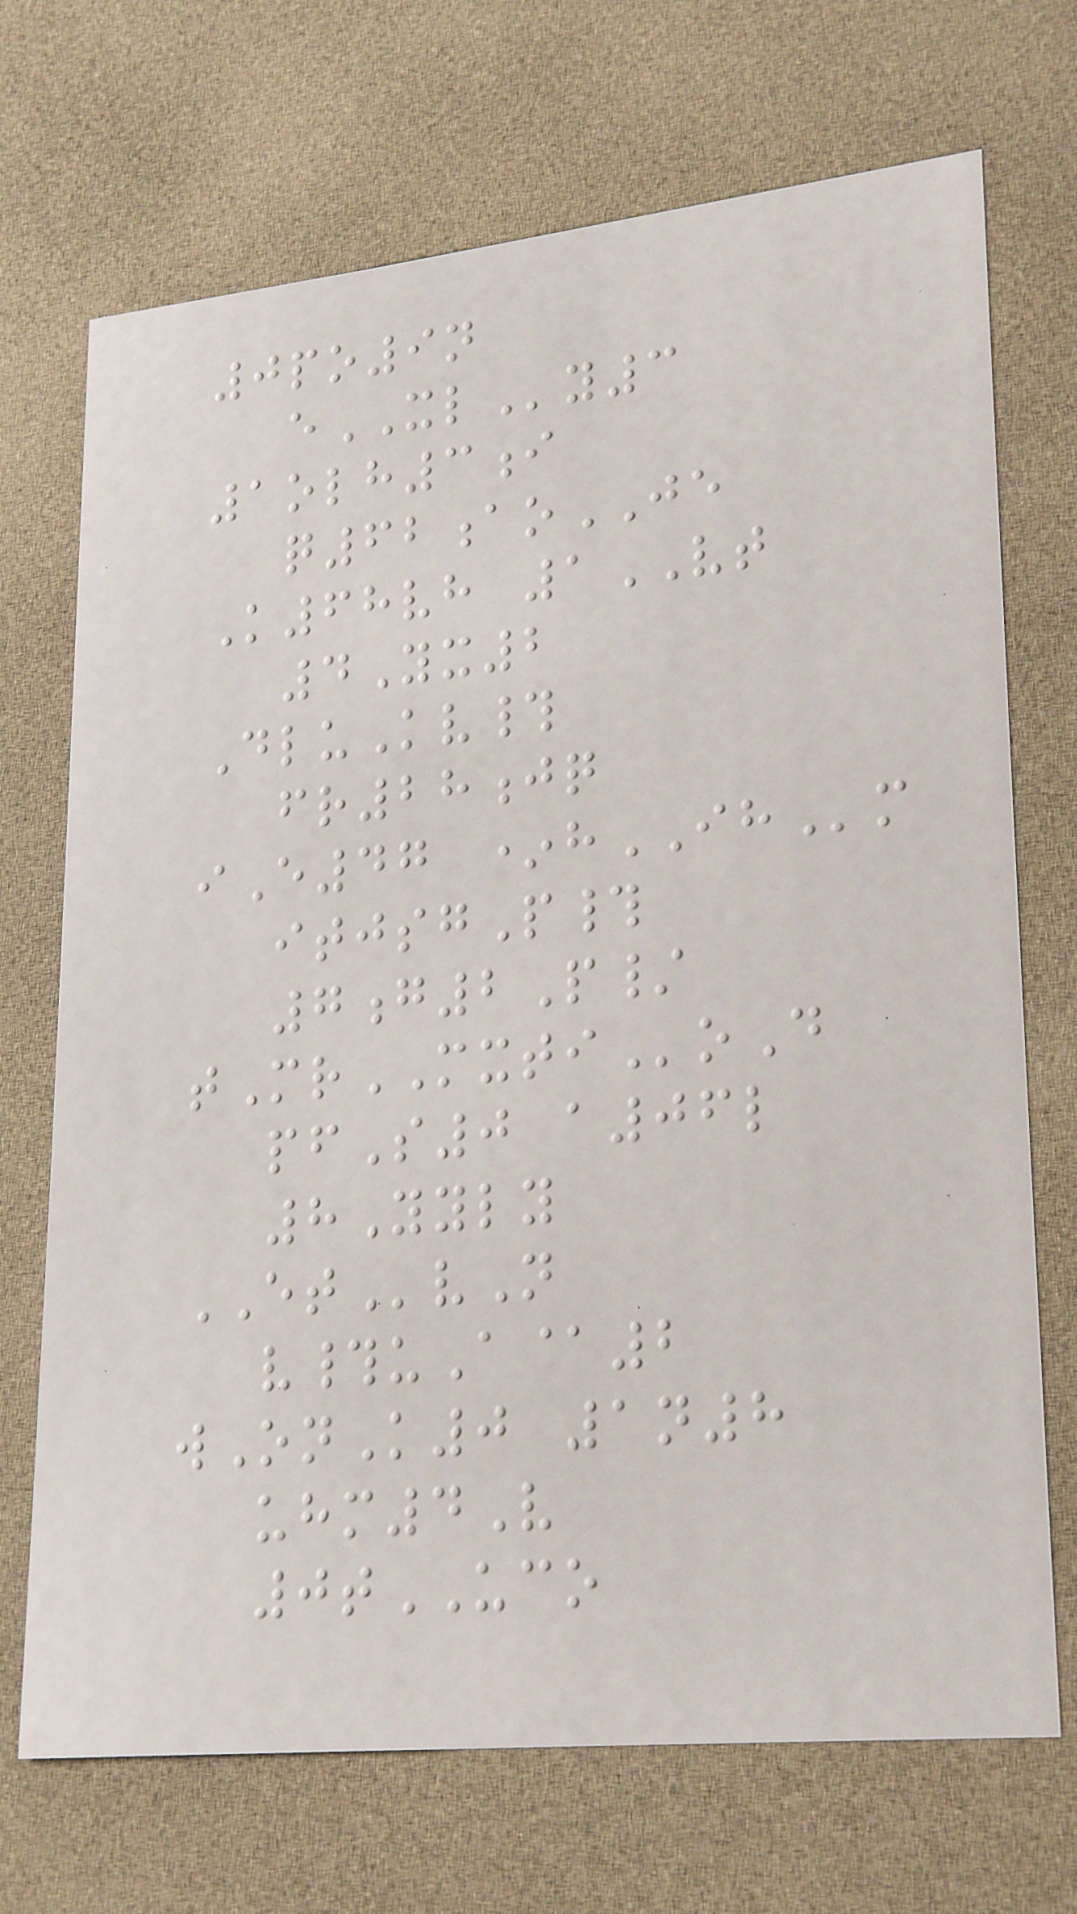0po9n
eXLy3
1olh3i
q62aoJE
K68vh 1VT
4Yx2
DluKv#
fr28jq
iE47 *hIHm
itjsgP#
7g2P/
tMrMXTIoD
pfS0 a06l
8Yyly
ETvN
v#uA@2
wOnK0 1n8
uhm4V
0tUCO
